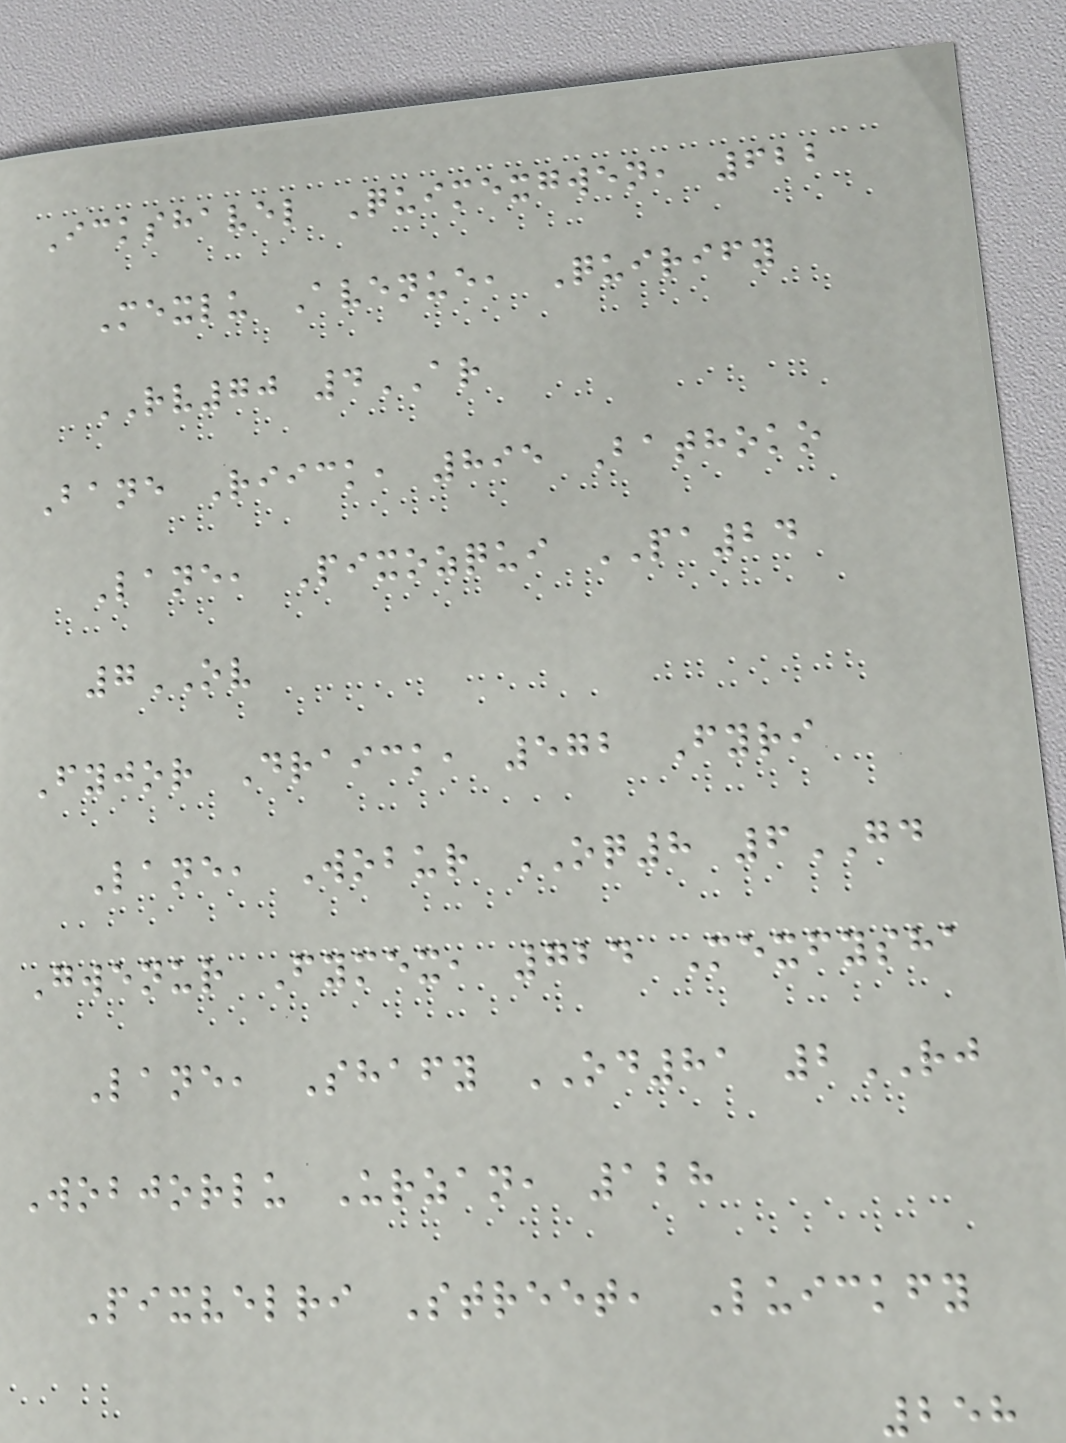Ickshavel Quimexgwen, 622
Mexlu Avenue, Quirify
RV70 4AR
Bane Riick, 895 Bathoko
Lane, Pixozqui PA24
7OV
Fyjor Draick, 572 Fyri
Lane, Wobur OQ8 6GD
Gwenur Fymex, 724 Mexfysha
Lane, Shafy OD81 2RJ
Wobjorlu Urzan, 128
Pixvelri Street, Luickfy
258
